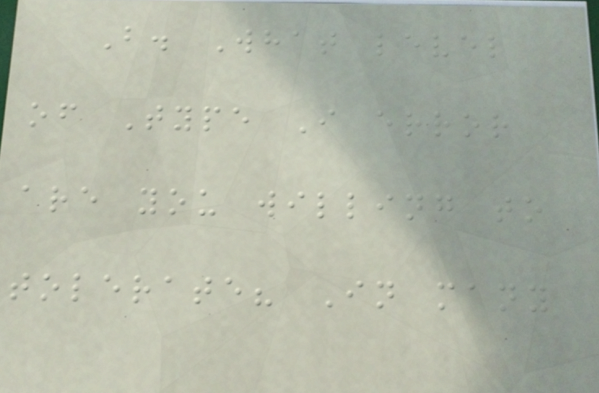B. What level
of Type I error
are you willing to
tolerate? In many
